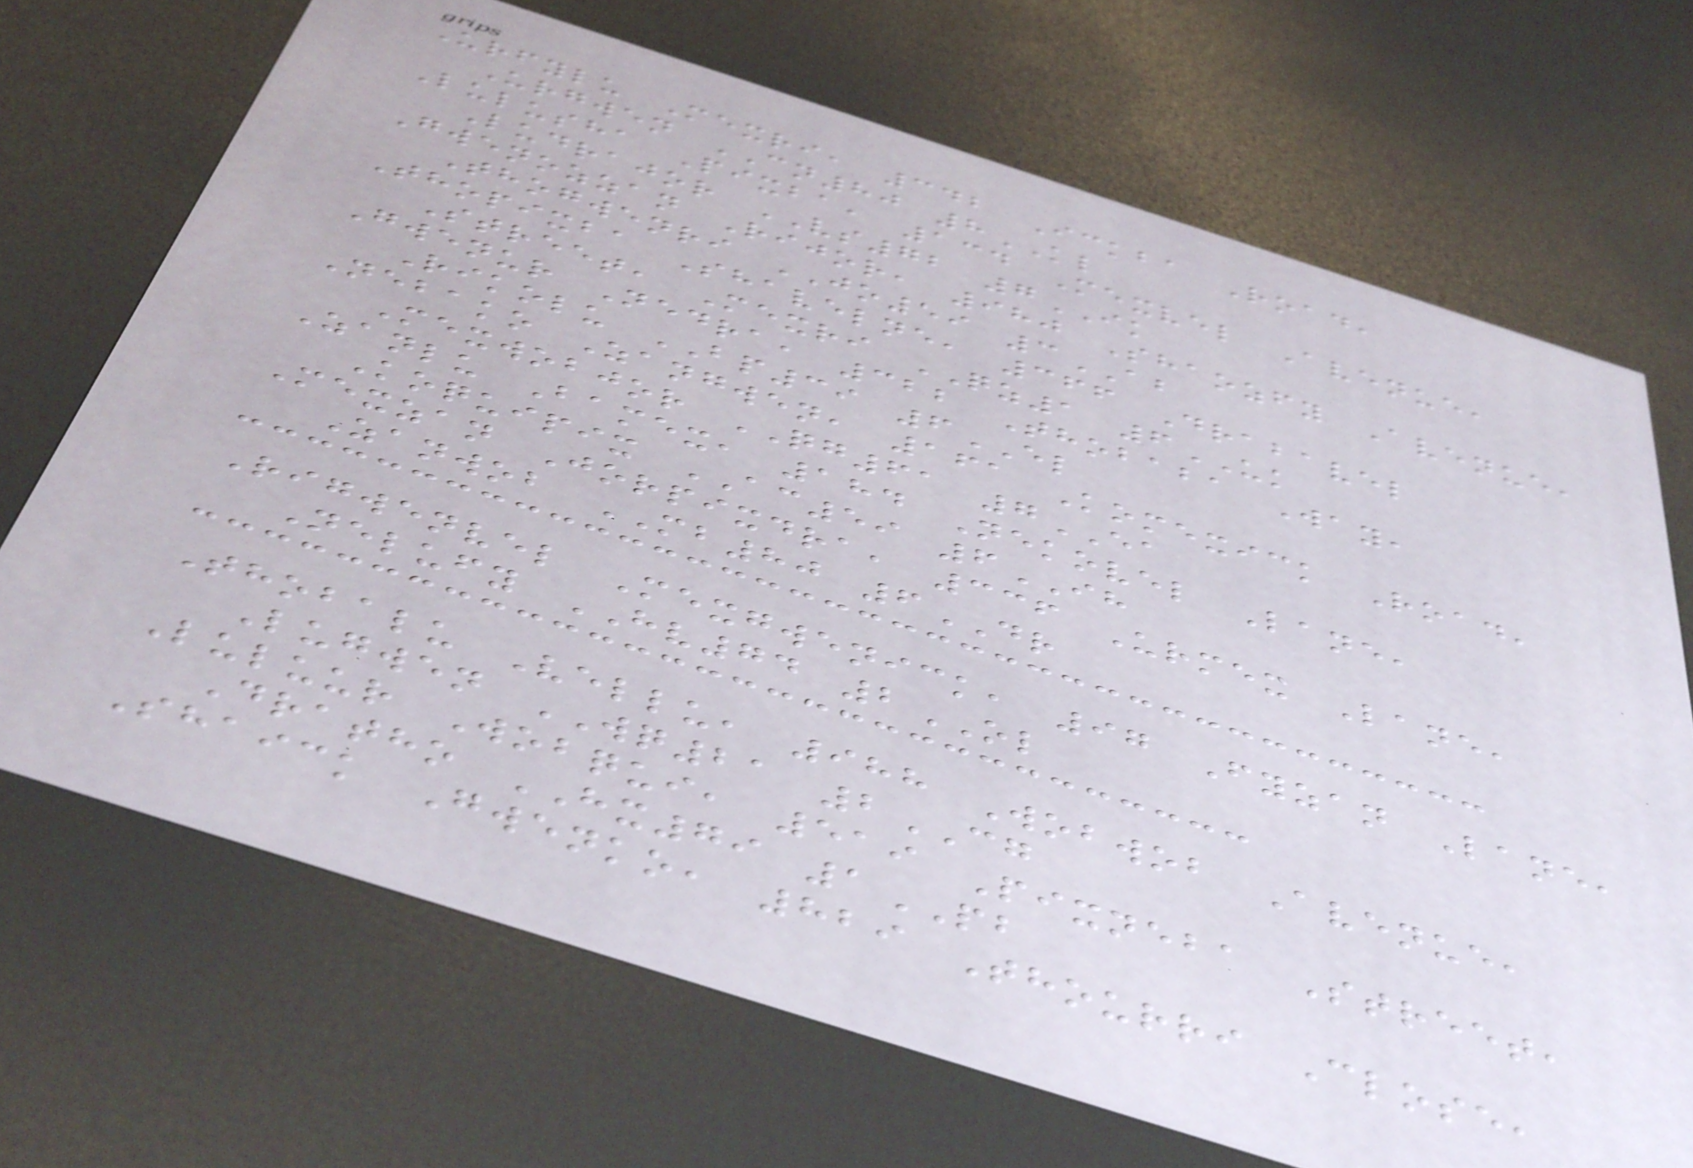Urfylu Mexri, 342 Ickba Road,
Urgwen CN80 8KL
Lulusha Pixba, 134 Mexvel Avenue,
Ludrajor VS72 7IK
Gwenozzan Rijor, 980 Shaozfy Avenue,
Thogwenri JO59 3AB
Thopixba Shavelne, 366 Drabavel
Street, Mexri QZ1 6UK
Gwenur Nedra, 322 Thobaba Way,
Rikolu BP39 6EL
Nebako Zangwen, 161 Komexick Road,
Mexwobjor QG61 7EA
Zanlu Bamex, 184 Nekovel Lane,
Koquipix AC59 6IH
Mexzan Jorpixdra, 336 Urmex Lane,
Zanwob MB80 6DR
Rigwenvel Mexgwenick, 97 Fyzan Lane,
Nelufy HV74 2OL
Thobalu Vellu, 988 Wobwob Avenue,
Lugwen WQ21 2CG
Luluur Wobqui, 519 Pixneba Street,
Dratho HX79 1PB
Shaick Gwenko, 829 Thourri Close,
